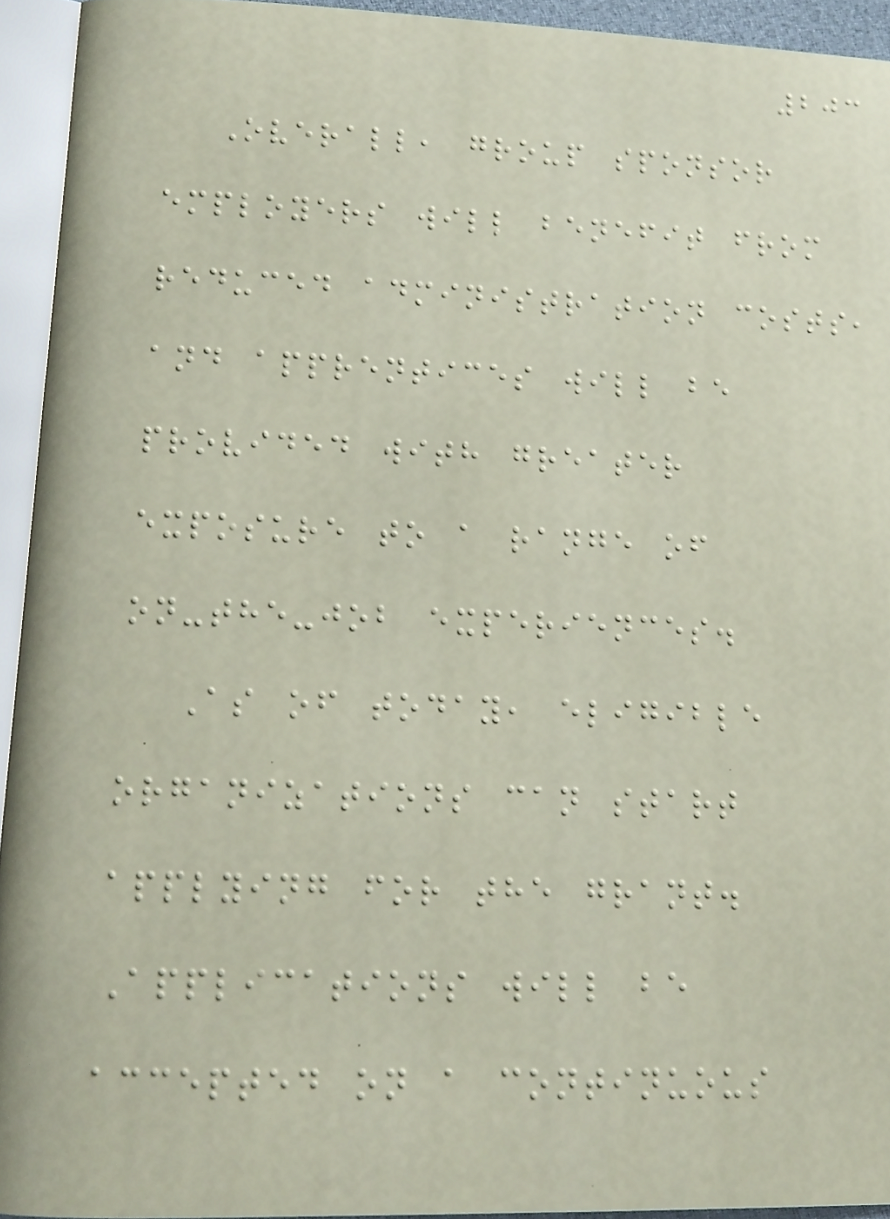203
Overall, group sponsor
employers will benefit from
reduced administration costs,
and apprentices will be
provided with greater
exposure to a range of
on-the-job experiences.
As of today, eligible
organizations can start
applying for the grant.
Applications will be
accepted on a continuous
